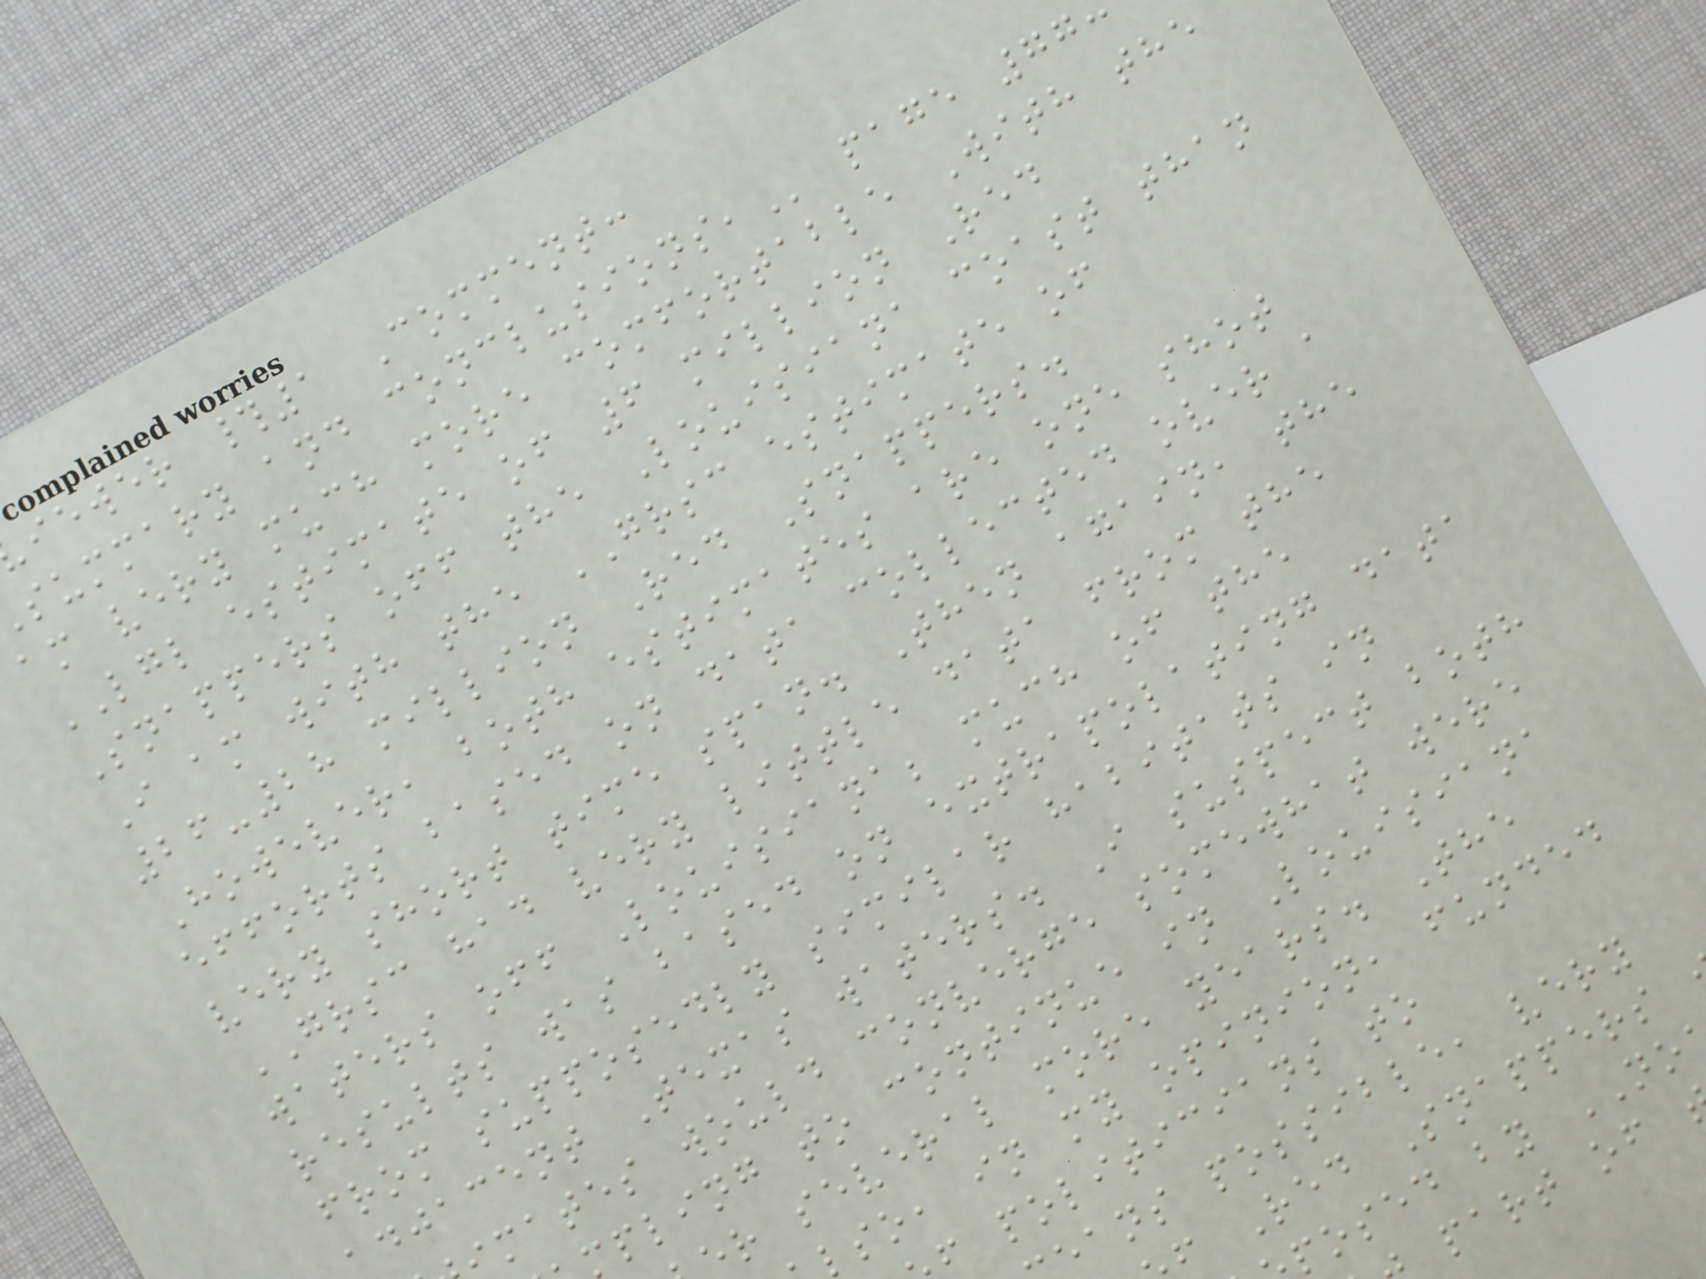iewer #1 Comment:
summary and
am very much more comfortable With the
LGL estimate of 6 million Red
Snappers off the Louisiana coast than
I am with the GRSC estimate of
26-28 million Red Snappers.
However, both estimates are one shot
efforts based on data collected over a
very short time span. Then again, the
GRSC had very little data from the
waters off Louisiana; much of the
results was based on extrapolating data
from supposedly similar habitats in
djacent Texas waters. I suspect both
mates would converge somewhat were
pling to continue in Louisiana
r several more years. The
lso, in my opinion, funded
f politicians to
eans possible, very
f Red Snappers
posed by NO
